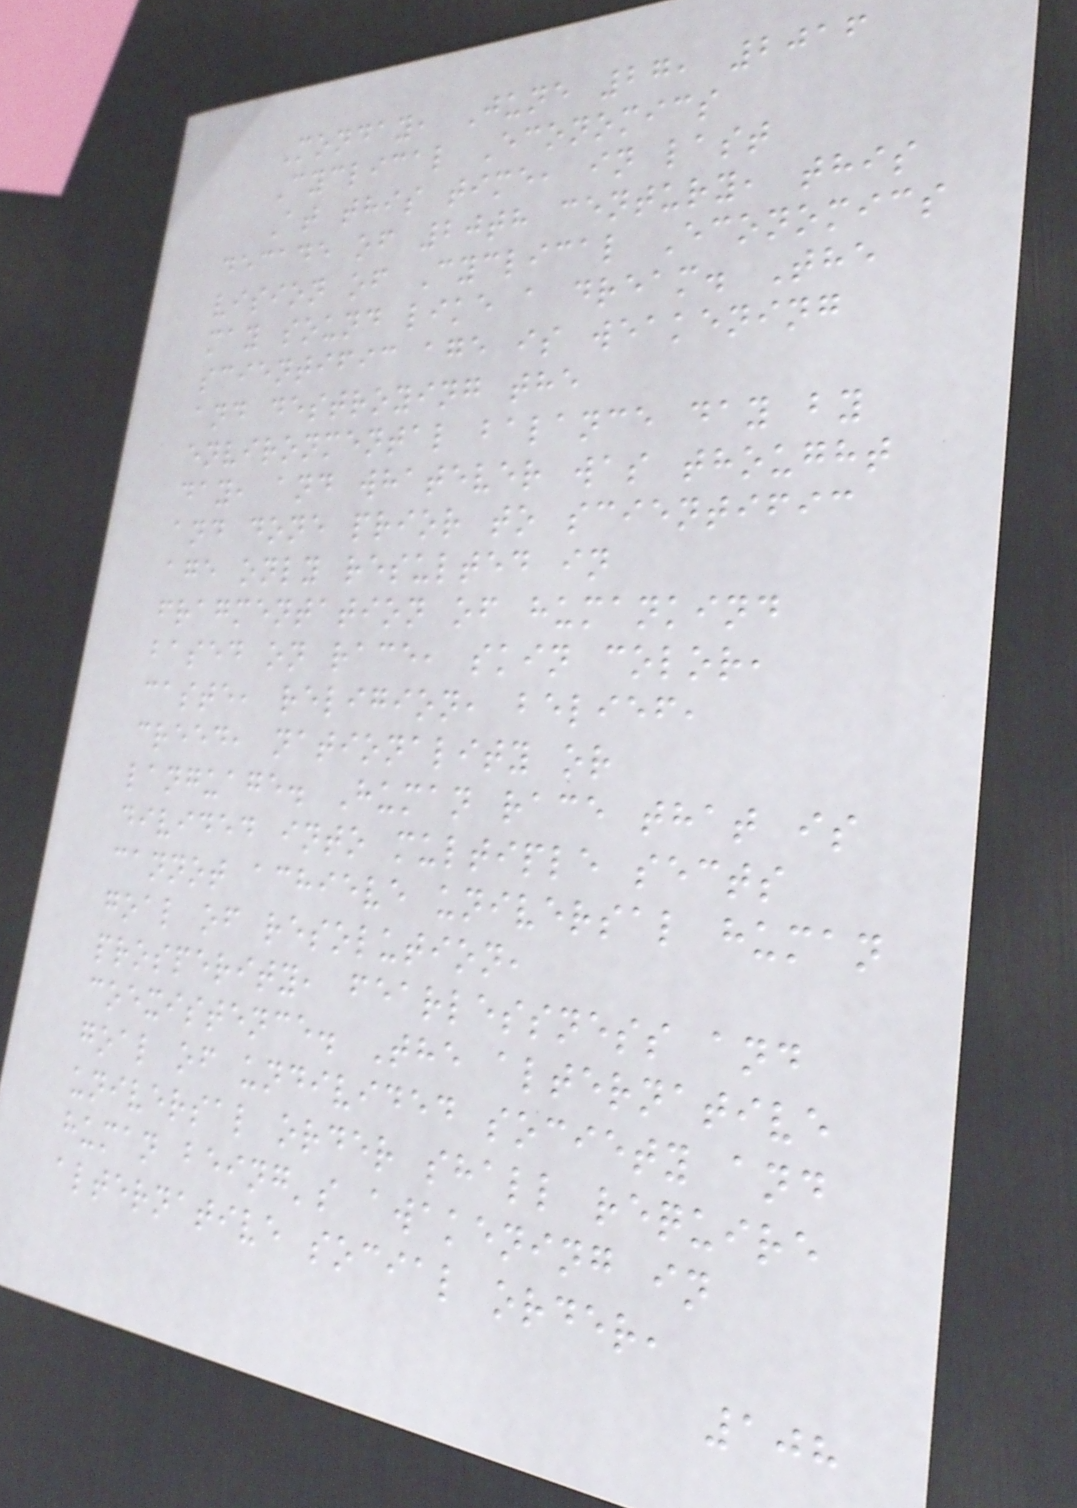Monday, June 27, 2016
Cyclical Economics
At this time, in last
decade of 20th century, this
vision of Cyclical Economics
may sound like a dream. The
scientific age is weakening
and destroying the
environmental balance day by
day, and whatever was thought
and done prior to scientific
age only resulted in
fragmentation of humankind
based on race, skin color,
caste, religion, belief,
creed, nationality or
language. Human race that is
divided into multiple sects
cannot achieve universal human
goal of resolution,
prosperity, fearlessness and
coexistence. The alternative
goal of undivided society and
universal order shall require
human being's awakening in
alternative social order,
108
